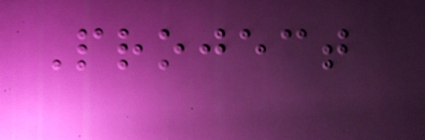Project
